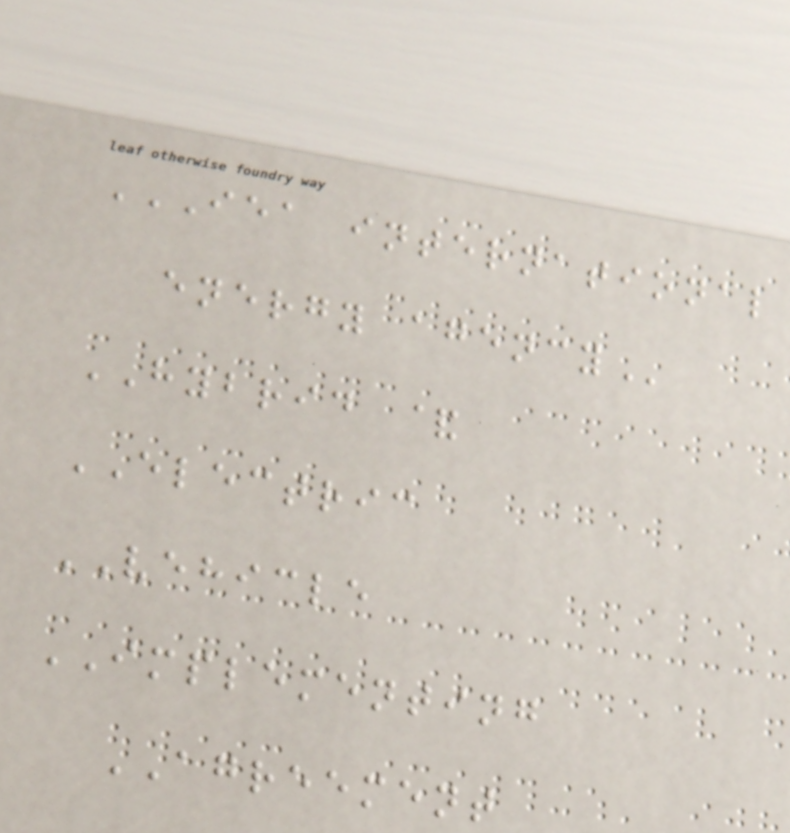IEA INTERNATIONAL
ENERGY AGENCY
HYBRID &
ELECTRIC
VEHICLE
IMPLEMENTING
AGREEMENT
